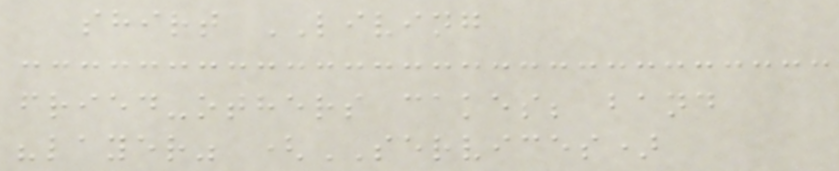shirt LIVING
fried-others cakes; band
"layer" (SERVICES)
